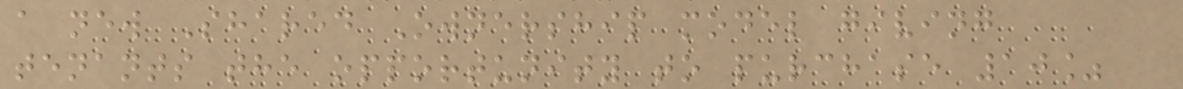a new Shared Ownership model giving
tenants the opportunity to purchase 10%
